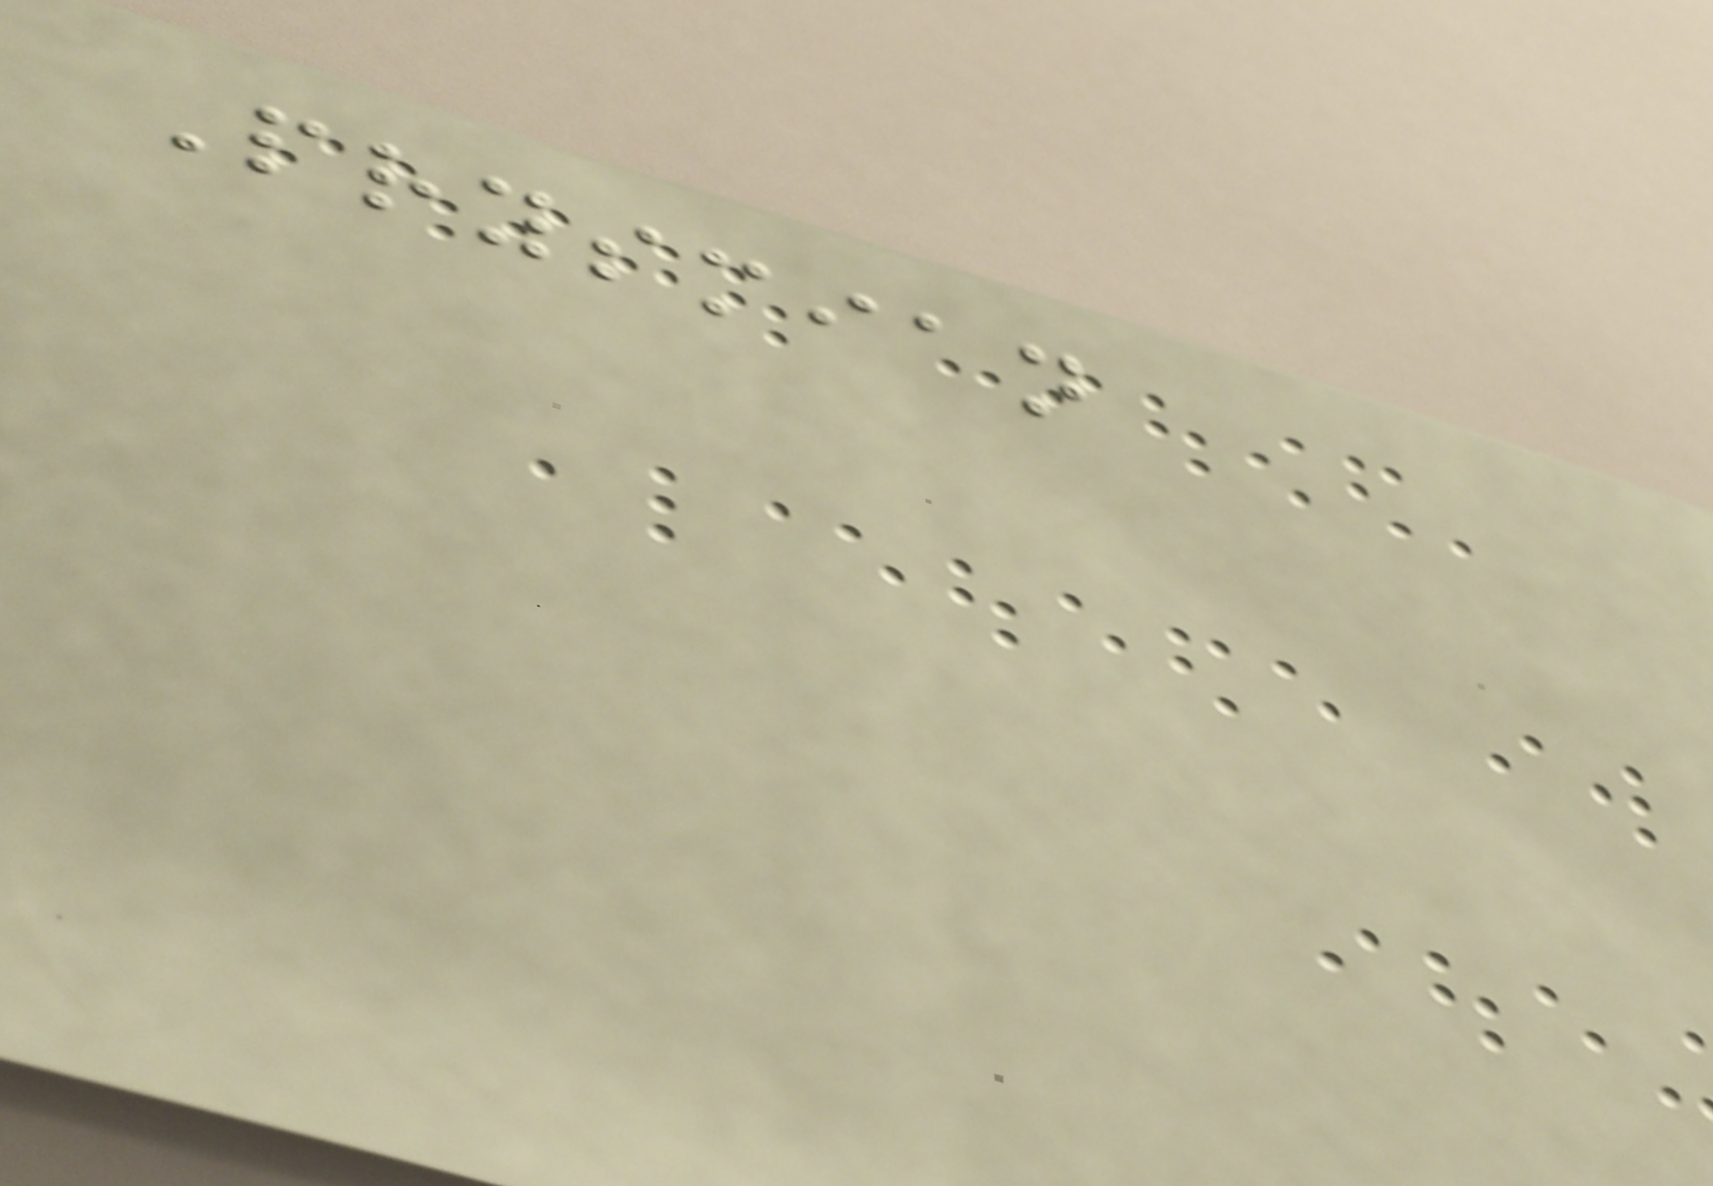Prysmian
